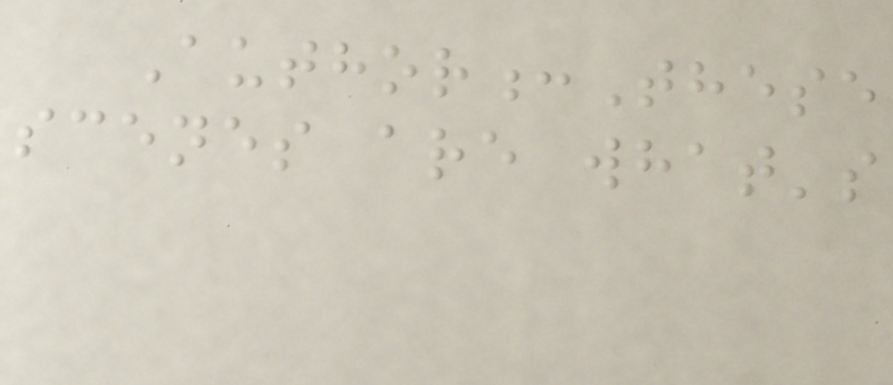Author:These
scenes are what's
